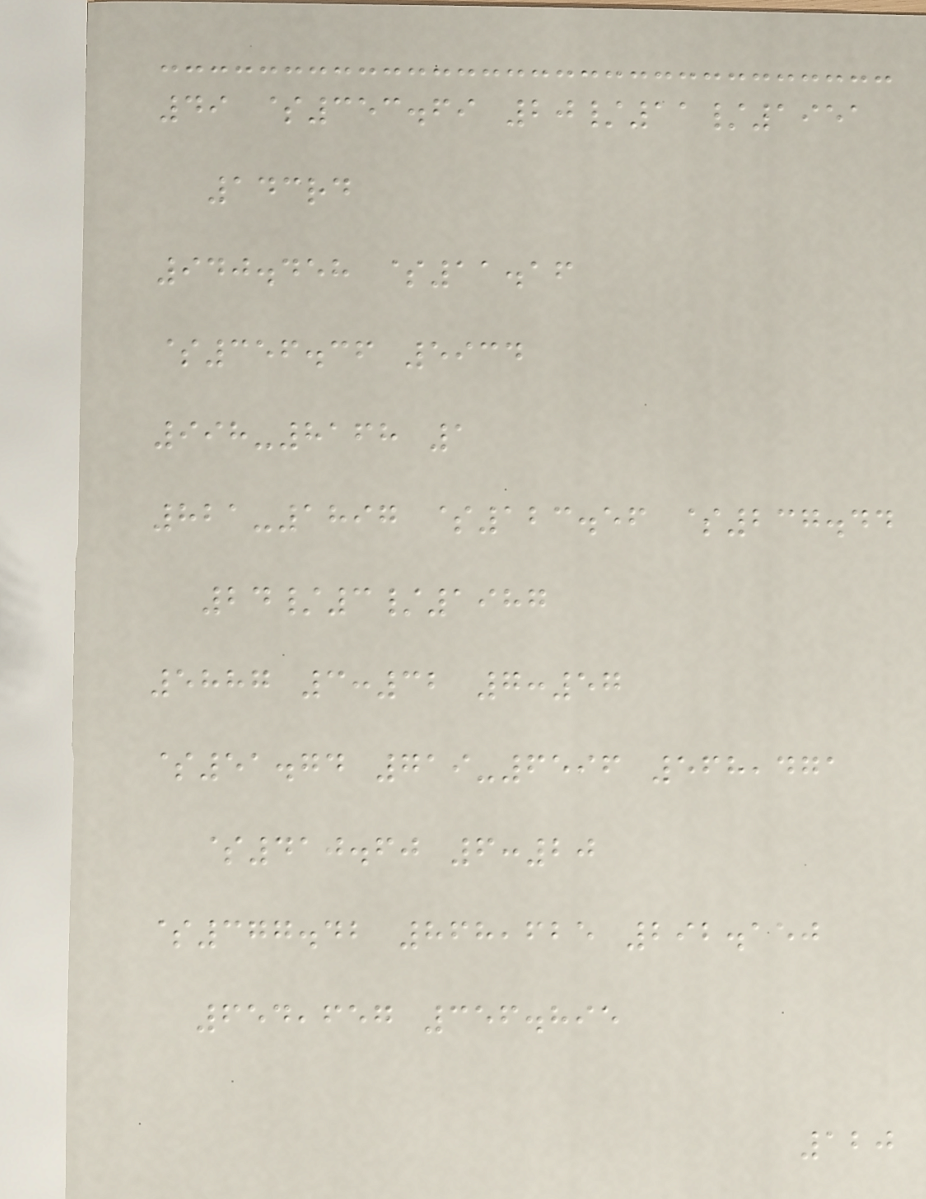49 $353.69 20/11/1951
143rd
940.458 $11.16
$356.36 5934
998-8168 1
821-1897 $123.56 $237.44
24/3/1987
5887 3:32 7:57
$51.74 719-6596 568,471
$410.60 6:20
$377.42 868,625 292.150
654,657 356.895
120
